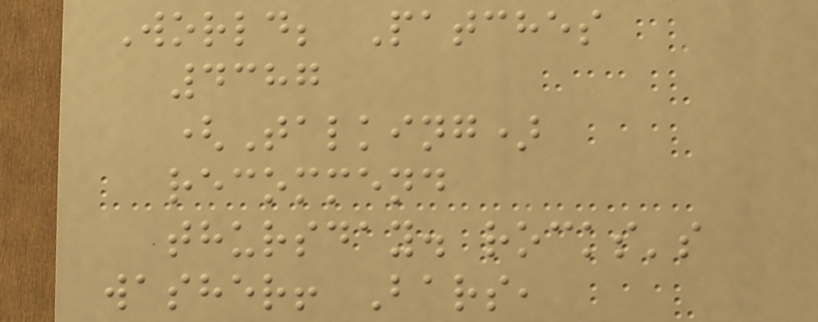World; Patches
4387
(Talking)
recommend
thursday. rocks's
washer! Bars,
